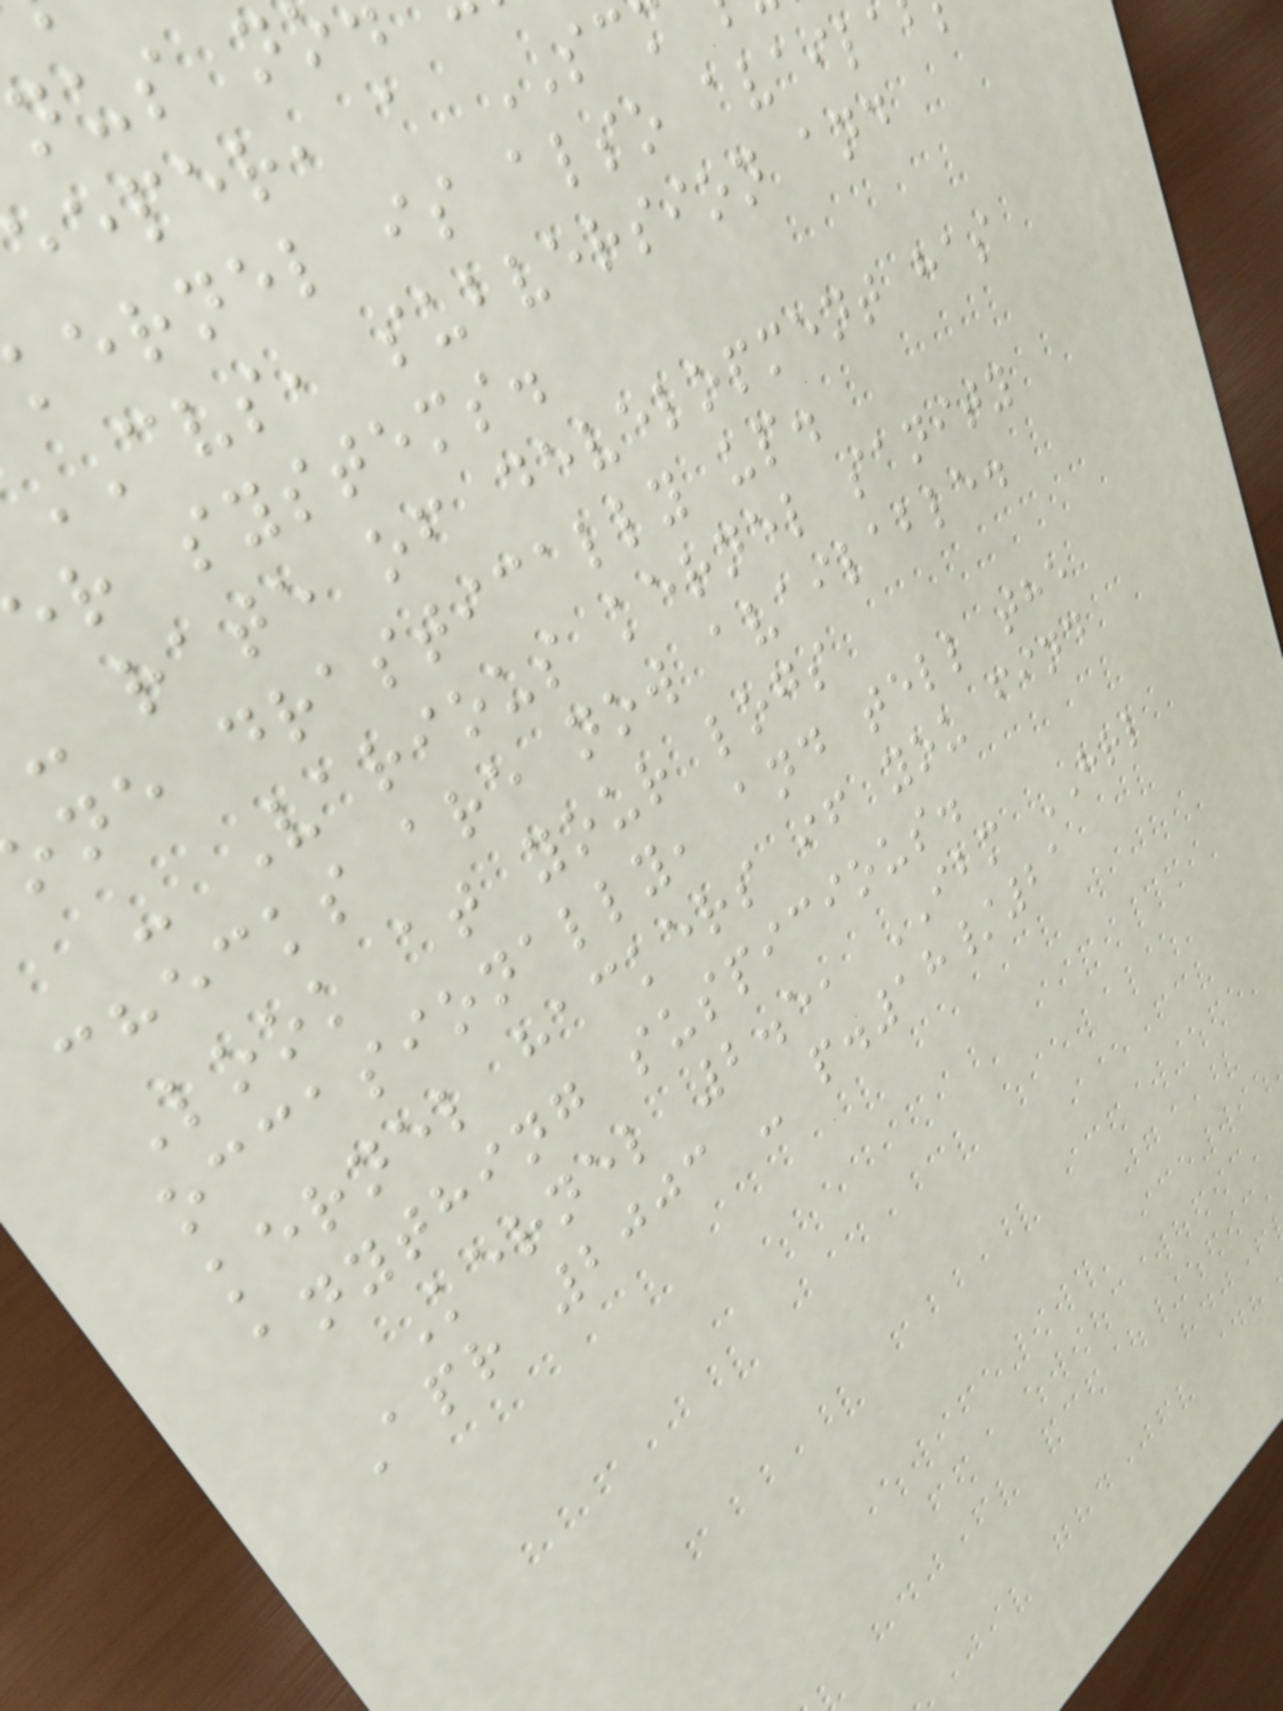nus n
eeper, a SC
kernel is also availa
CVS, subversion and
r systems.
rate of development has
ne drastically up.
- Various kernel sanity
checks are now available.
Look at your logs
occasionally, and tell the
kernel hackers if you find
anything suspicious.
Kernel 2.5, IBM HRL
Apr 2003 - p.18/21
